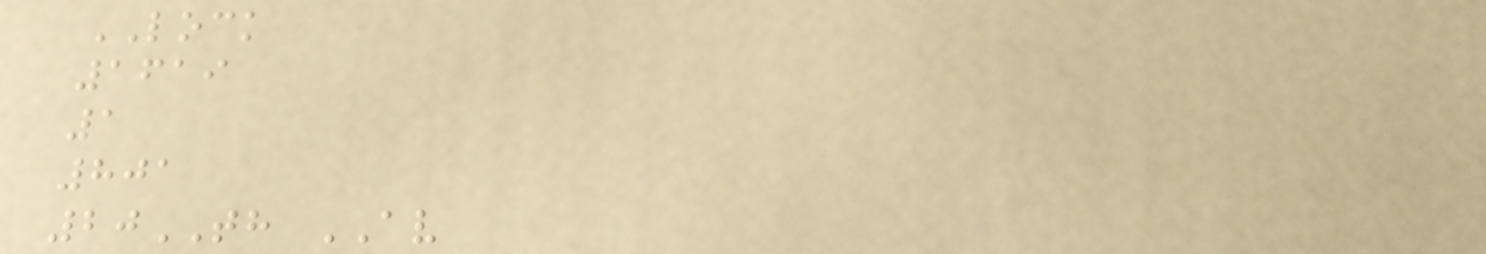LOCK
1619
1
801
20TH AV
